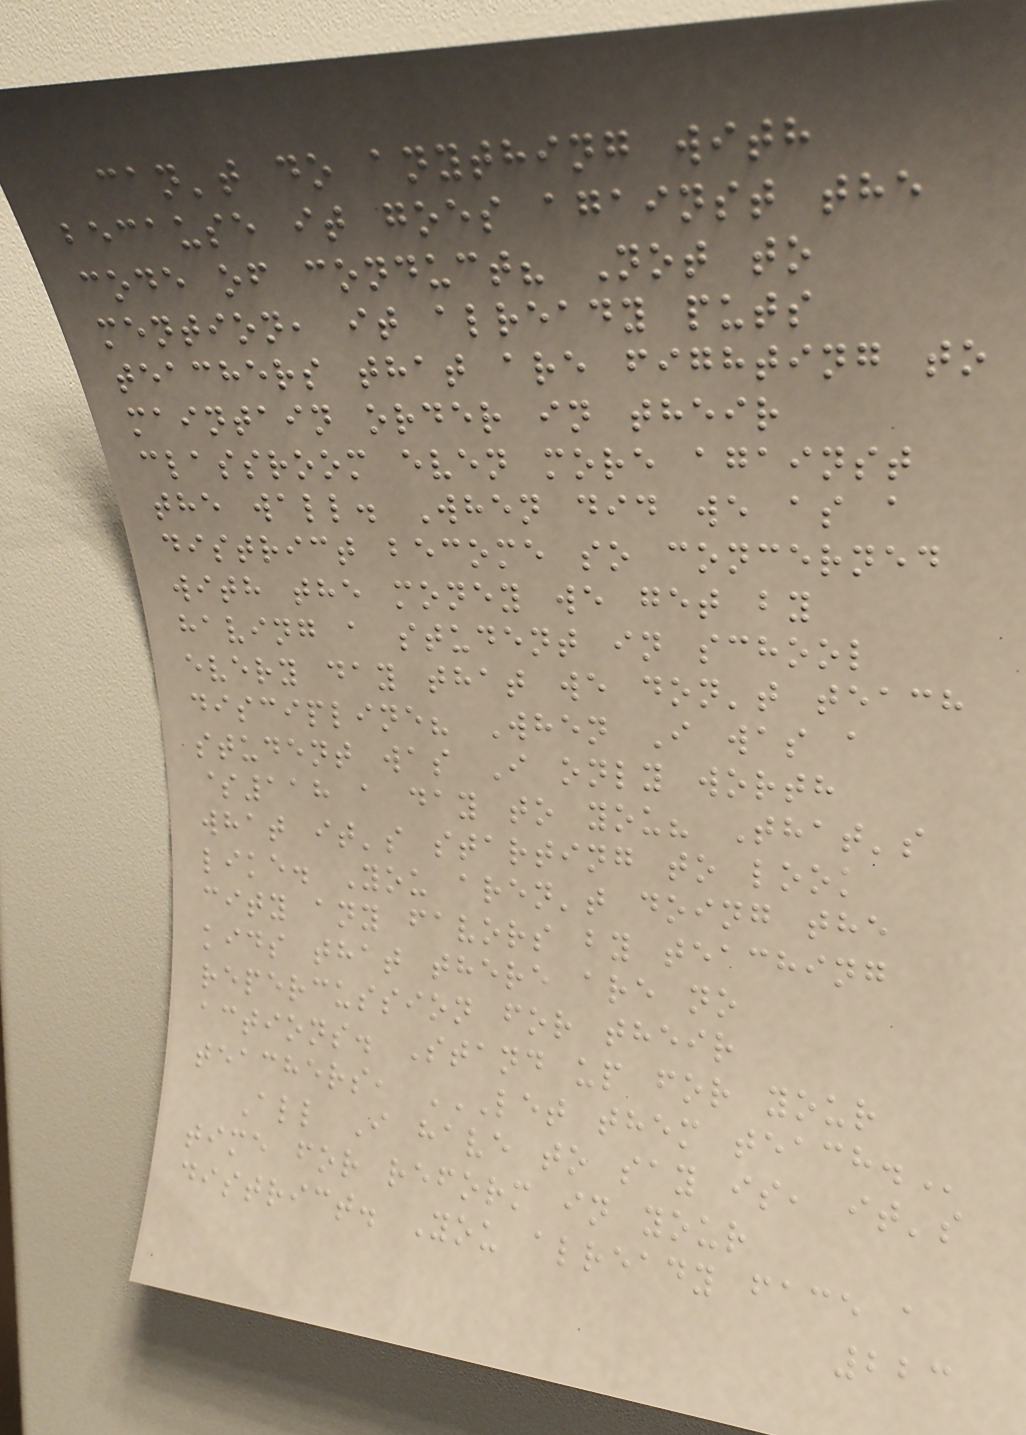can't do anything with
because it goes against the
code of conduct? Not to
mention, it already puts
teachers that are fighting to
maintain order in their
classroom even more against
the wall. When did we as a
district become so concerned
with the money we get by
having a student in school
every day that we don't teach
discipline? When I was a
student was I only worth
$118 a day to you? That's
what it's starting to look
like. You aren't doing the
city any favors by teaching
kids that there are no
repercussion for their
actions. Stand up for your
teachers, LET THEM TEACH.
All I have to say is, it's
time for reform in your
district. You already face a
223
